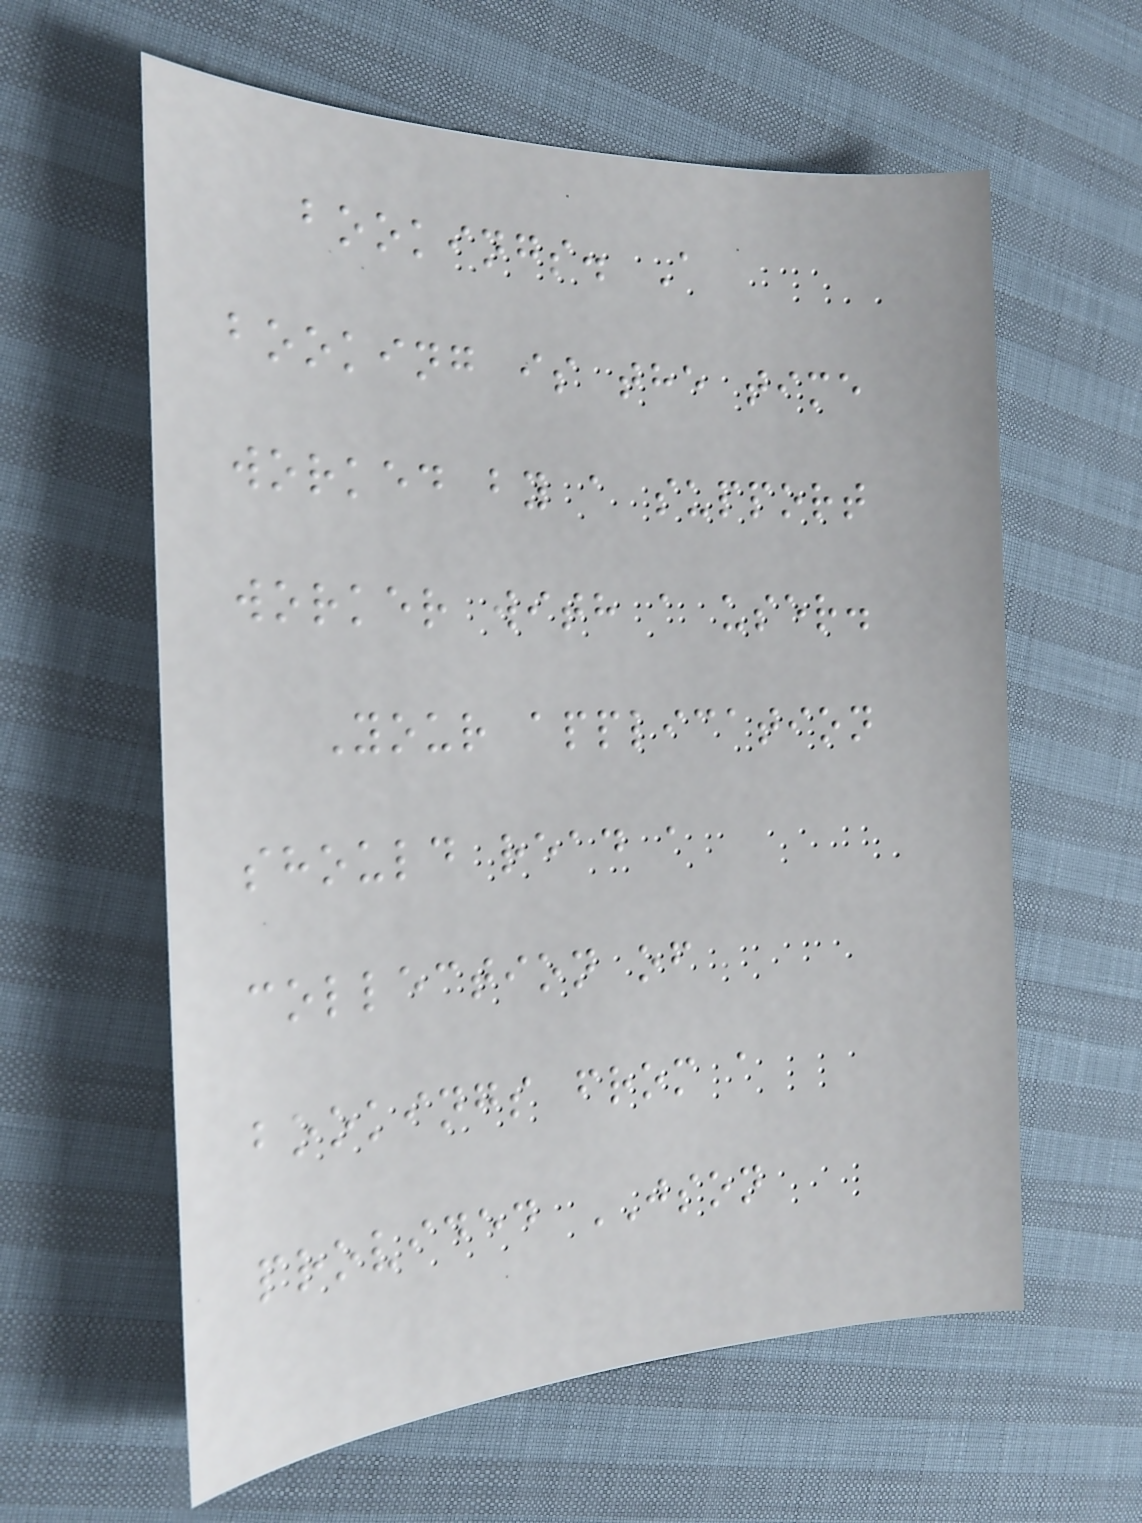bookings. A
booking is the time
worked by a support
worker with a user.
Your application
should read a
collection of
bookings from a
provided JSON
